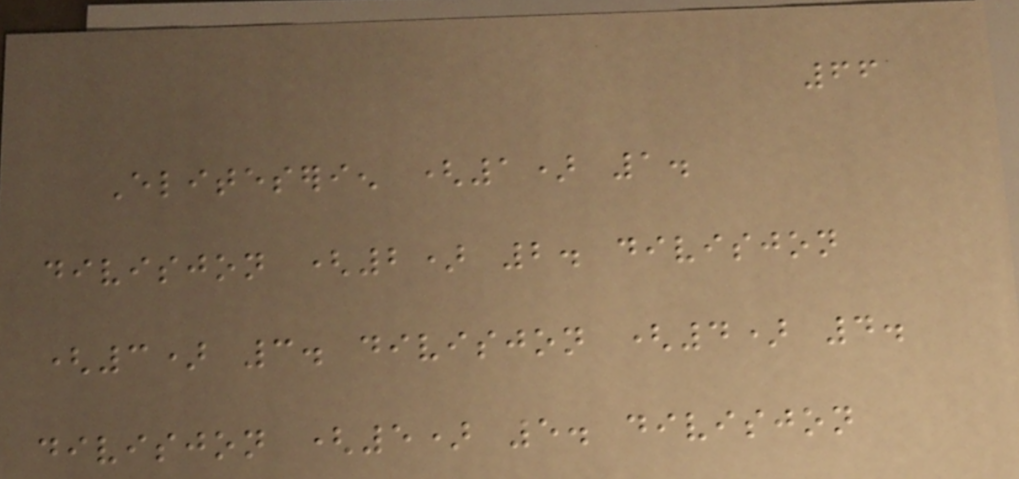66
Eliteserien (1) 1.
divisjon (2) 2. divisjon
(3) 3. divisjon (4) 4.
divisjon (5) 5. divisjon
